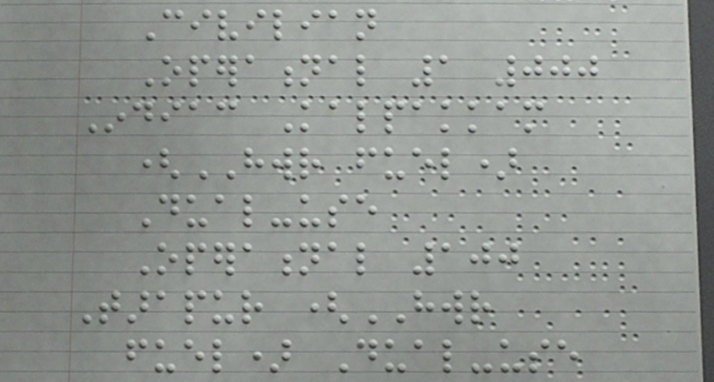Civilian
Operational 1 000
Indiac Kalpakkam
(HWR fuel)
Dual-use
Operational 100
Tarapur (HWR
fuel) Dual-use
